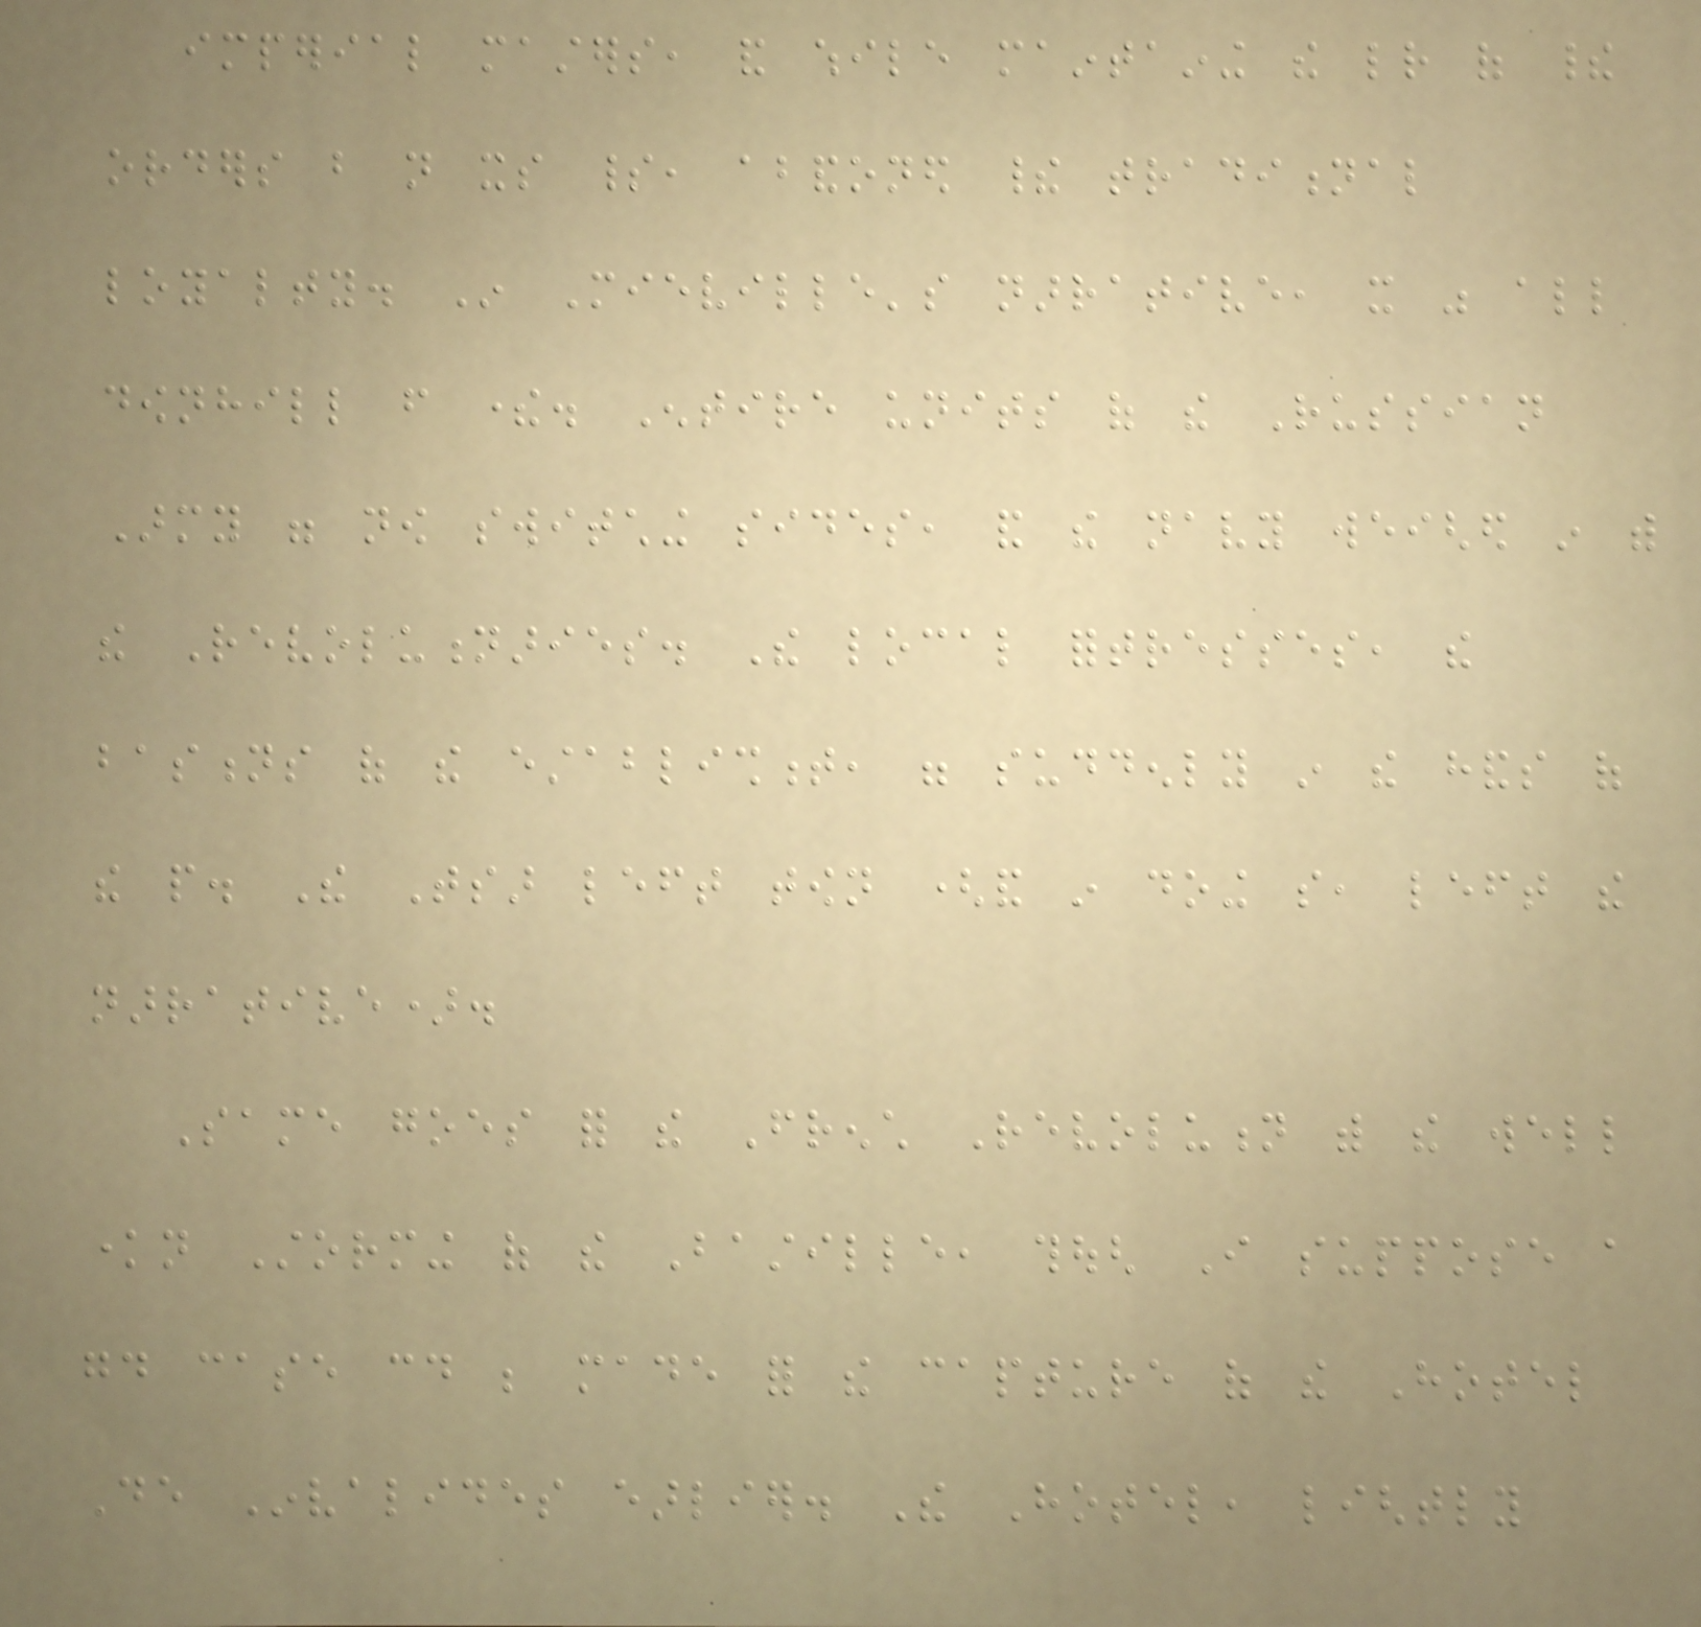imperial masters, and while maintaining the letter of their
orders but not its spirit, abandoned their traditional
loyalty. In Mieville's narrative, it was all
downhill from there. Entire units of the Russian
Army were now switching sides, and the navy weighed in with
the Revolutionaries. The local fortresses, the
bastions of the establishment, were suddenly in the hands of
the people. The Tsar left town (and in doing so, left the
narrative).
Same goes for the French Revolution with the well
known Storming of the Bastille, though I suppose a
good case could be made for the capture of the Hotel
De Invalides earlier. The Hotel, lightly
